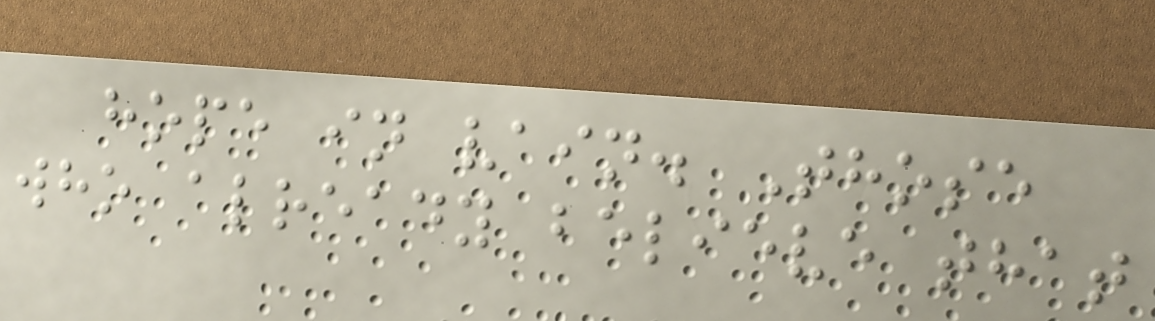hope in vain. Those
who already believe that
